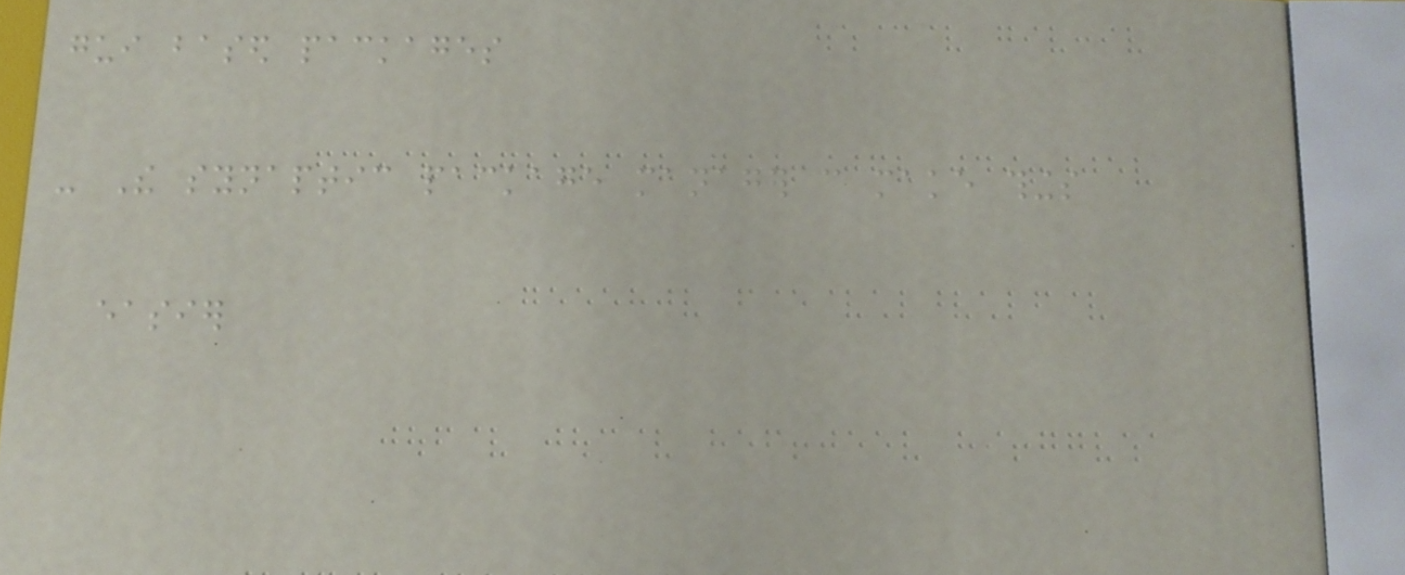gui based packages
- The synaptic package manager can make things
easier
